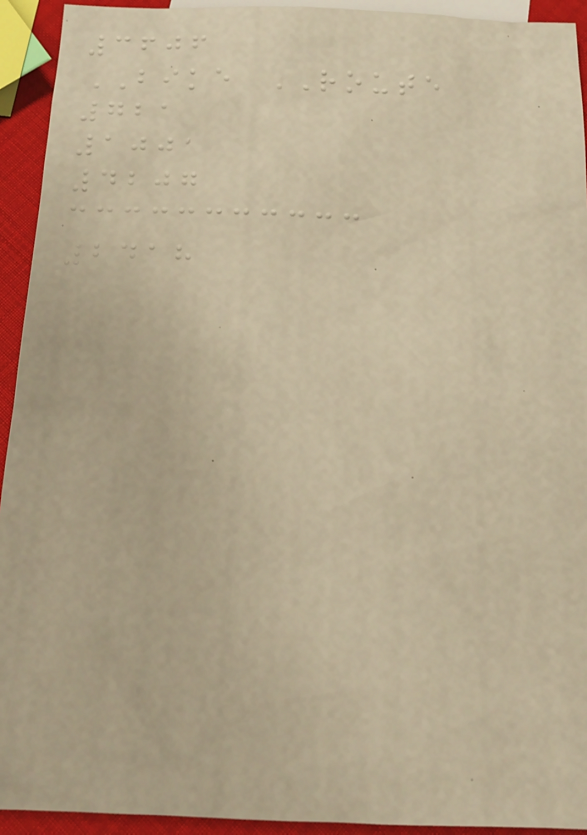3606
BIKE ROUTE
721
1001
4207
2418
